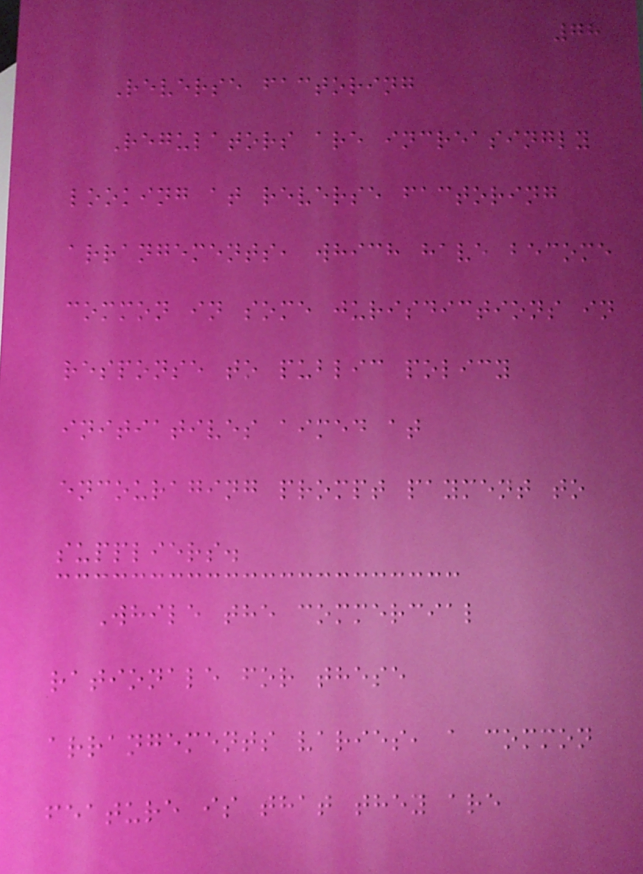78
Reverse factoring
Regulators are increasingly
looking at reverse factoring
arrangements, which have become
common in some jurisdictions in
response to public policy
initiatives aimed at
encouraging prompt payment to
suppliers.
While the commercial
rationale for these
arrangements varies, a common
feature is that they are
